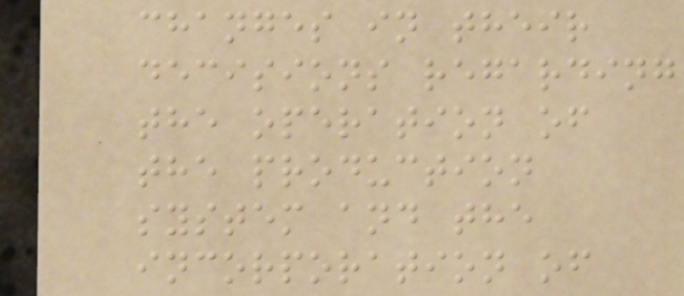changes in their
decisions regarding
the operation of
the production
system and the
incorporation of
